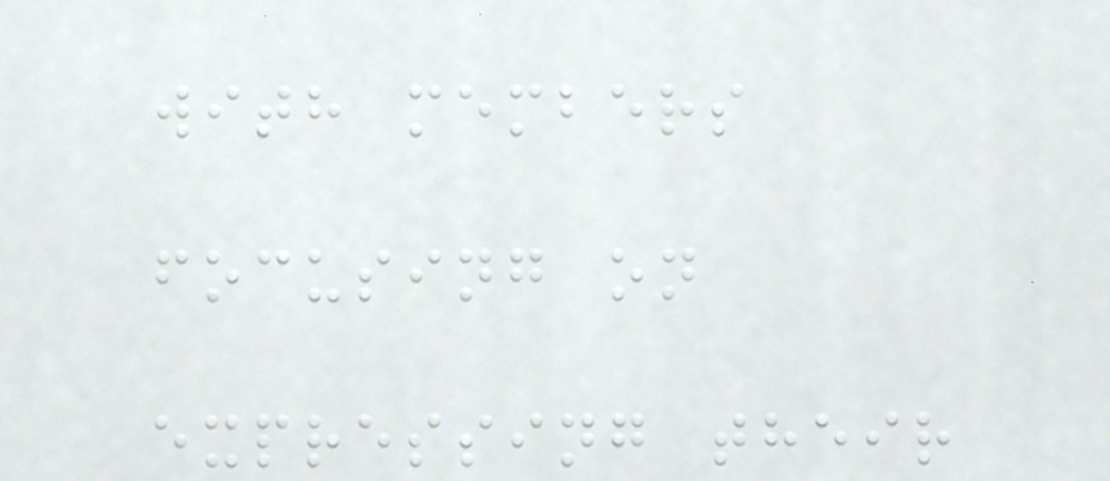with members
focusing on
expressing their
